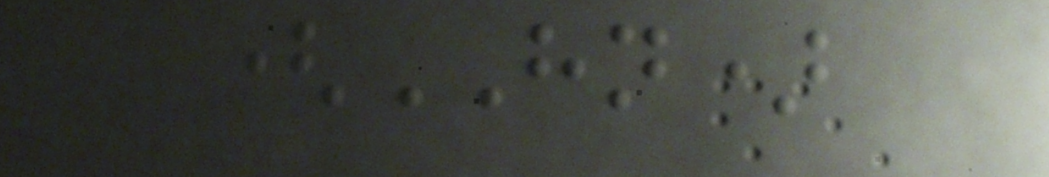(HN)
